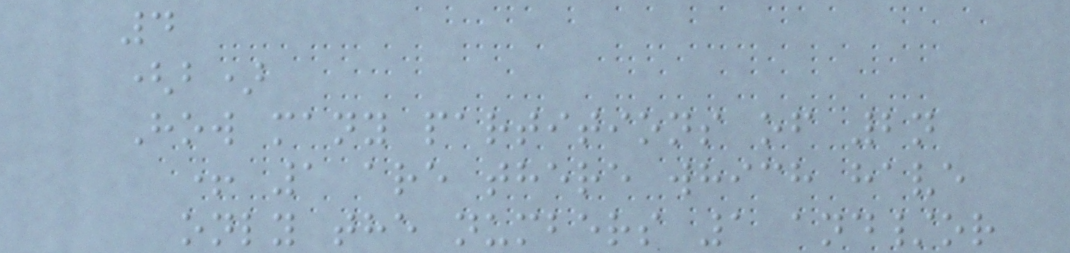4
(b)
How many partitions of 2n
+ 1 are there which have
only the numbers 1 and/or
